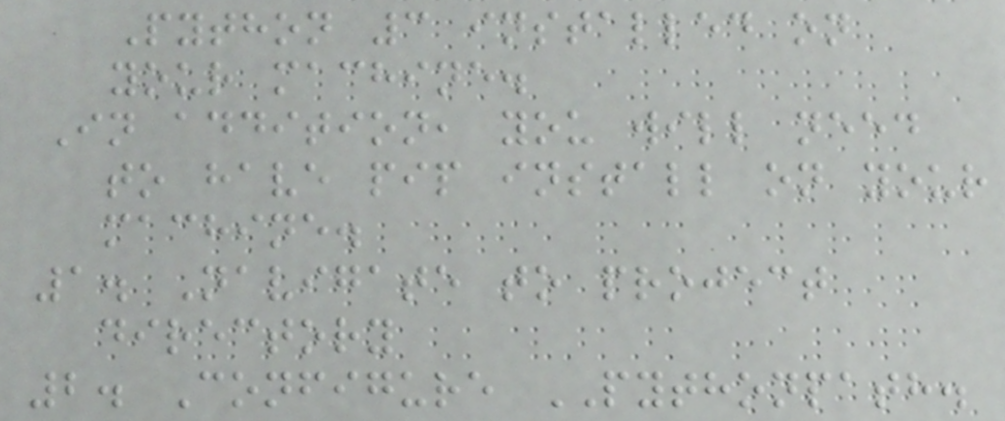Python 3 installed on
your machine.
In addition, you will need
to have pip install on your
machine.
1. Navigate to project
directory
2. Configure PYTHONPATH.
